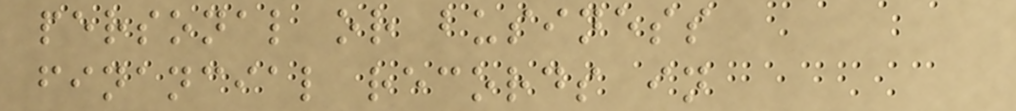personal or business
financial records in
